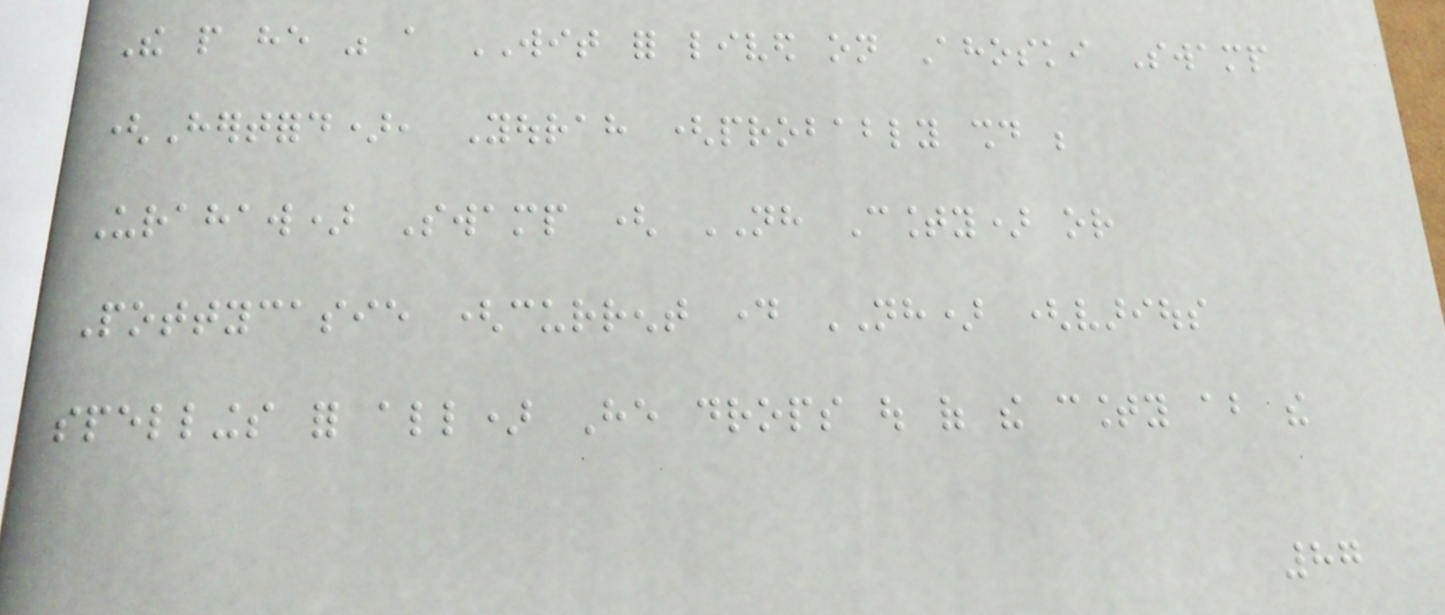The people he was a WIT for lived on Ahoski Swamp
(Hertford), Yourah (probably should be
Urahaw) Swamp ( NH County) or
Pottycasie (current day NH) (various
spellings for all) He drops out of the county about the
87
